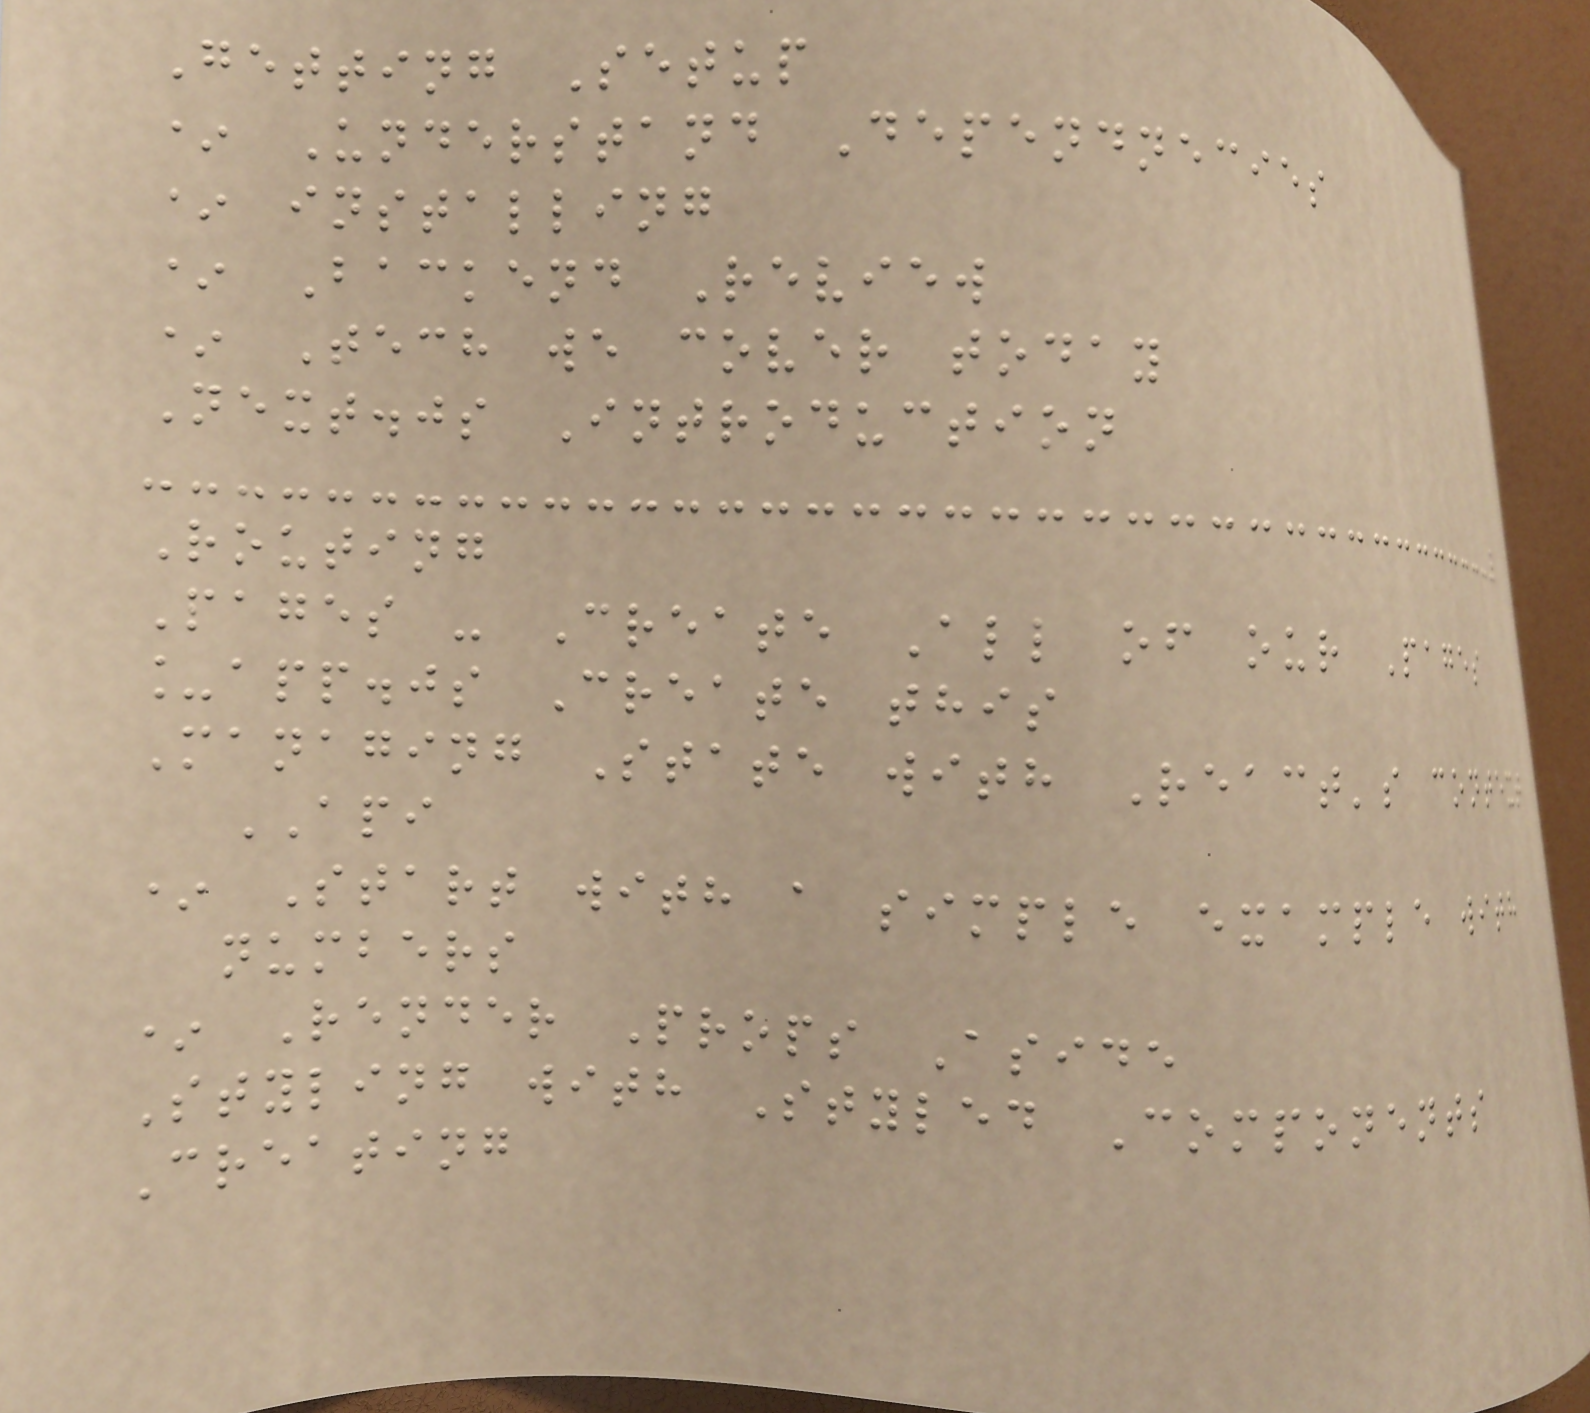Getting Setup
* Understand Dependnecies
* installing
* Backend Review
* Tech we cover today
Next.js Introduction
Routing
Pages - Create All of our Pages
_app.js Create this
Managing State with React's context
API
* Start with a simple example with
numbers
* Render Props Aside
Styling with Styled Components
Creating
